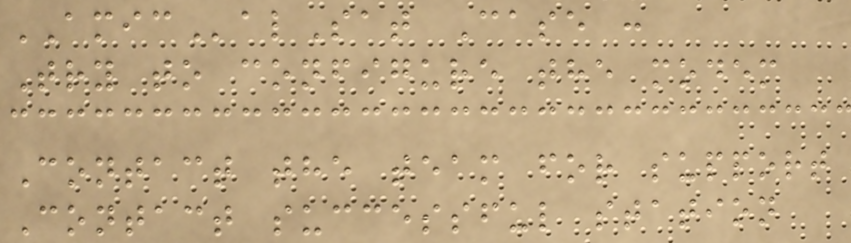AMICalSat Case :
Try to configure the modem
Contact the team for support
Contact successful station
